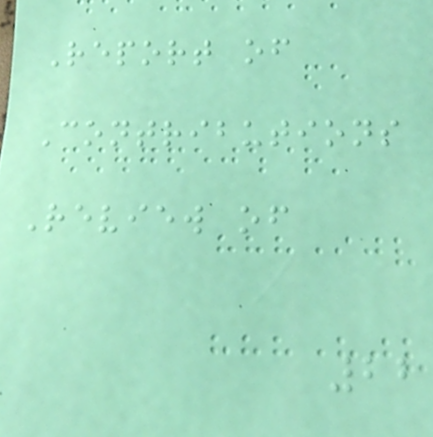Report of
Contributions
Review of
22
